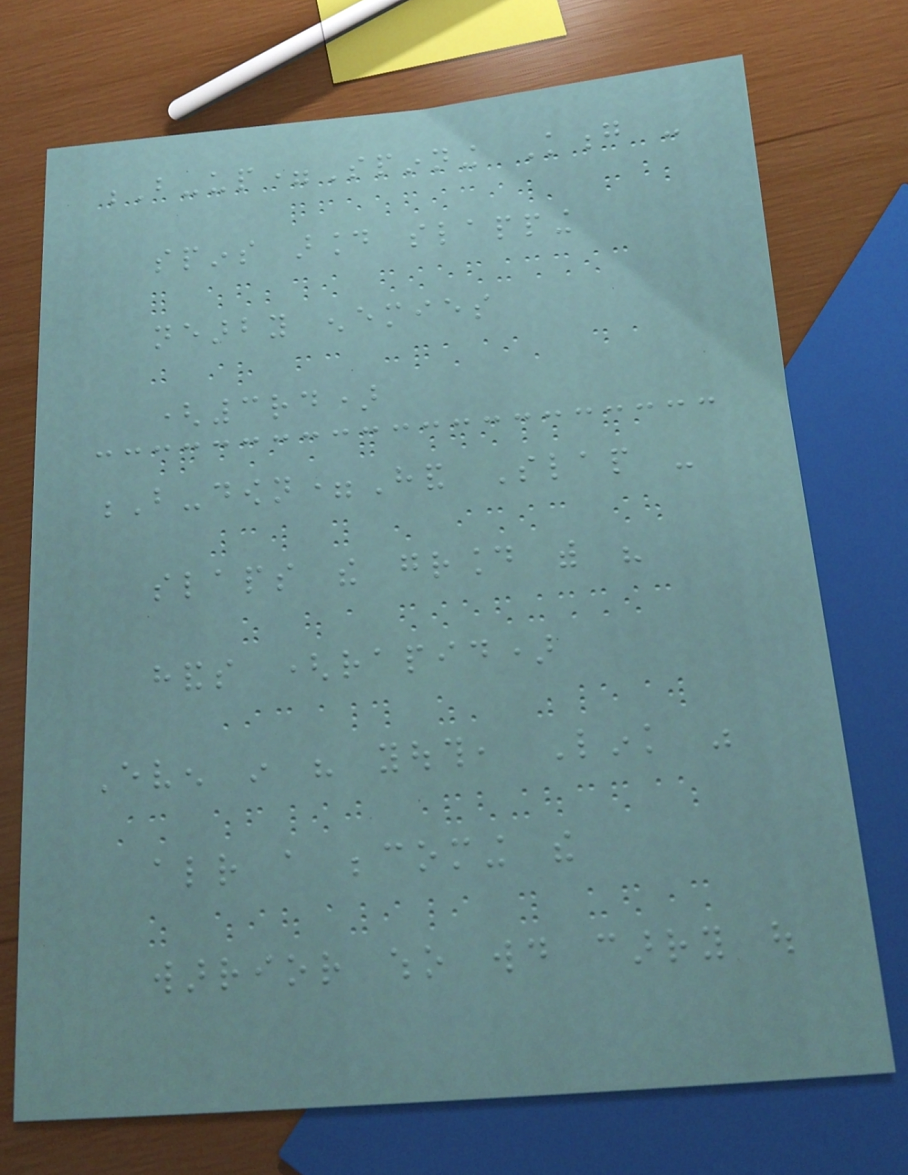B-up=Spinning Kong -
spins around slapping
nearby enemies
(3rd)
B-down=Hand Slap -
slaps the ground with his
hands (rapid)
Even in his youth, Link was
already a becoming the
warrior who would carry out
